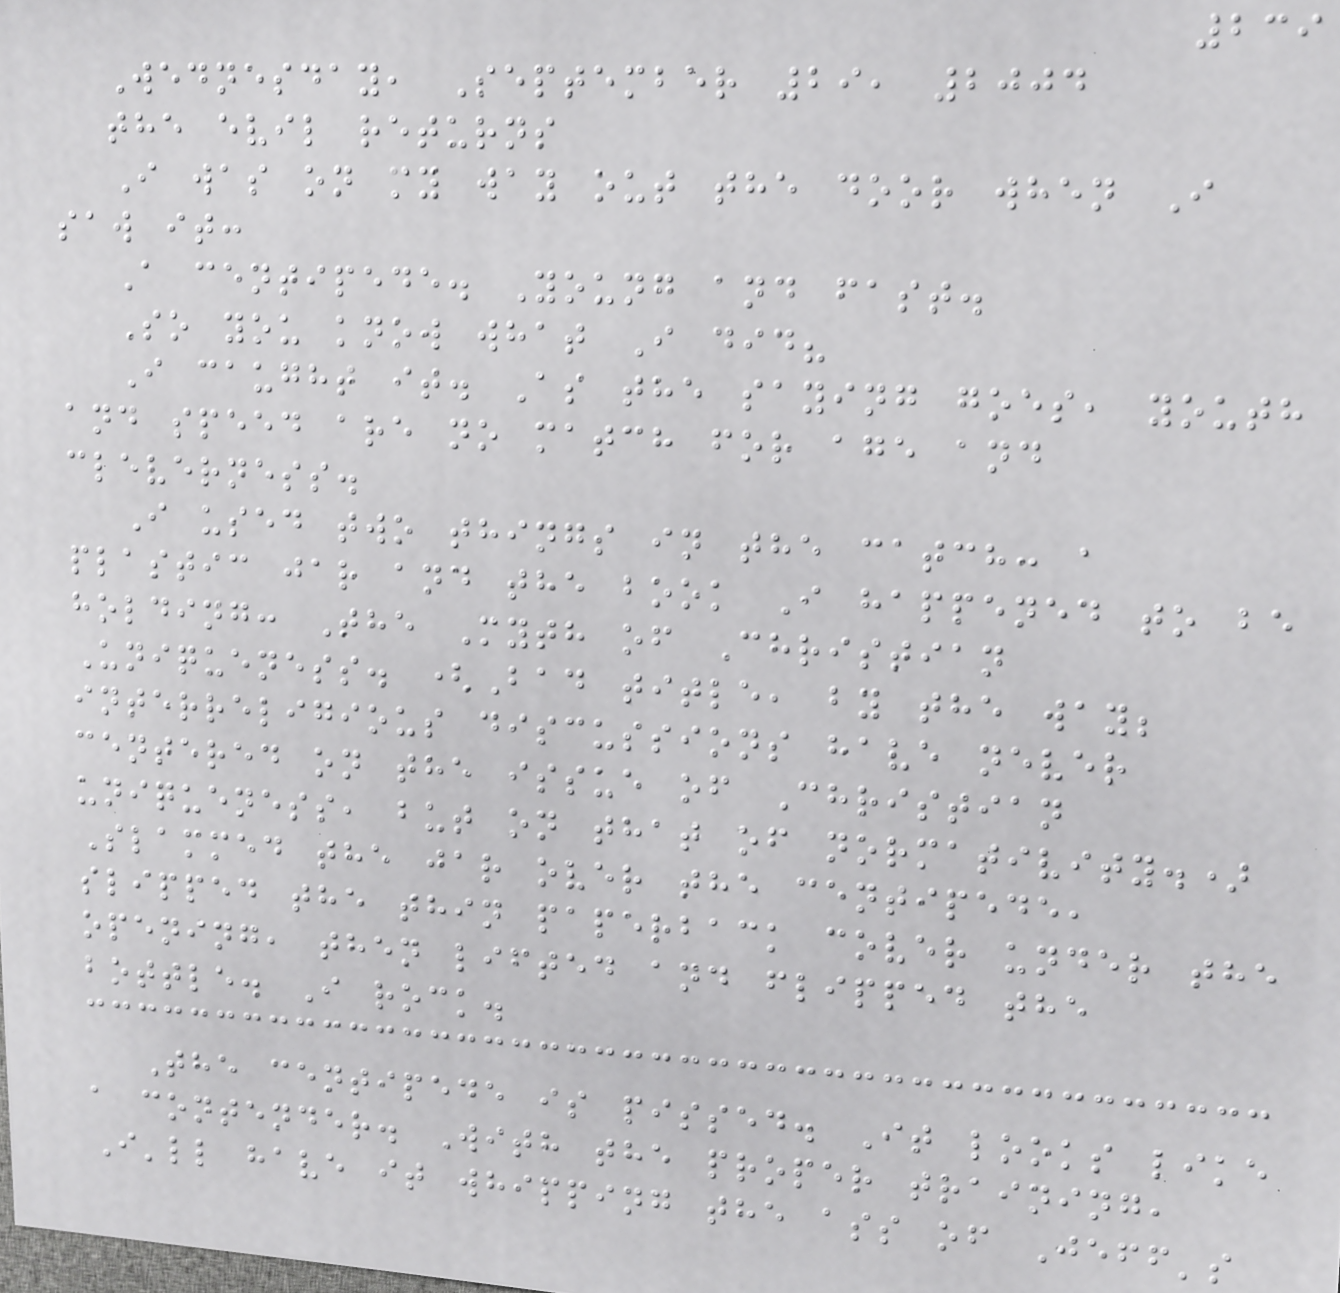239
Wednesday, September 29, 2004
the evil returns
I was on my way out the door when I
saw it:
A centipede. Young and fast.
So you know what I did?
I caught it. As the saying goes, youth
and speed are no match for age and
cleverness.
I used two things in the catch: a
plastic jar and the book I happened to be
holding: The Myth of Christian
Uniqueness. (Bad title, by the way;
interreligious discussions have never
centered on the issue of Christian
uniqueness, but on that of normativity.)
Slammed the jar over the centipede,
slipped the thin paperback cover under the
opening, then lifted and flipped the
bottle. I rock.
The centipede is pissed. It looks like
a contender. With the proper training,
I'll have it whipping the ass of Jeff's
